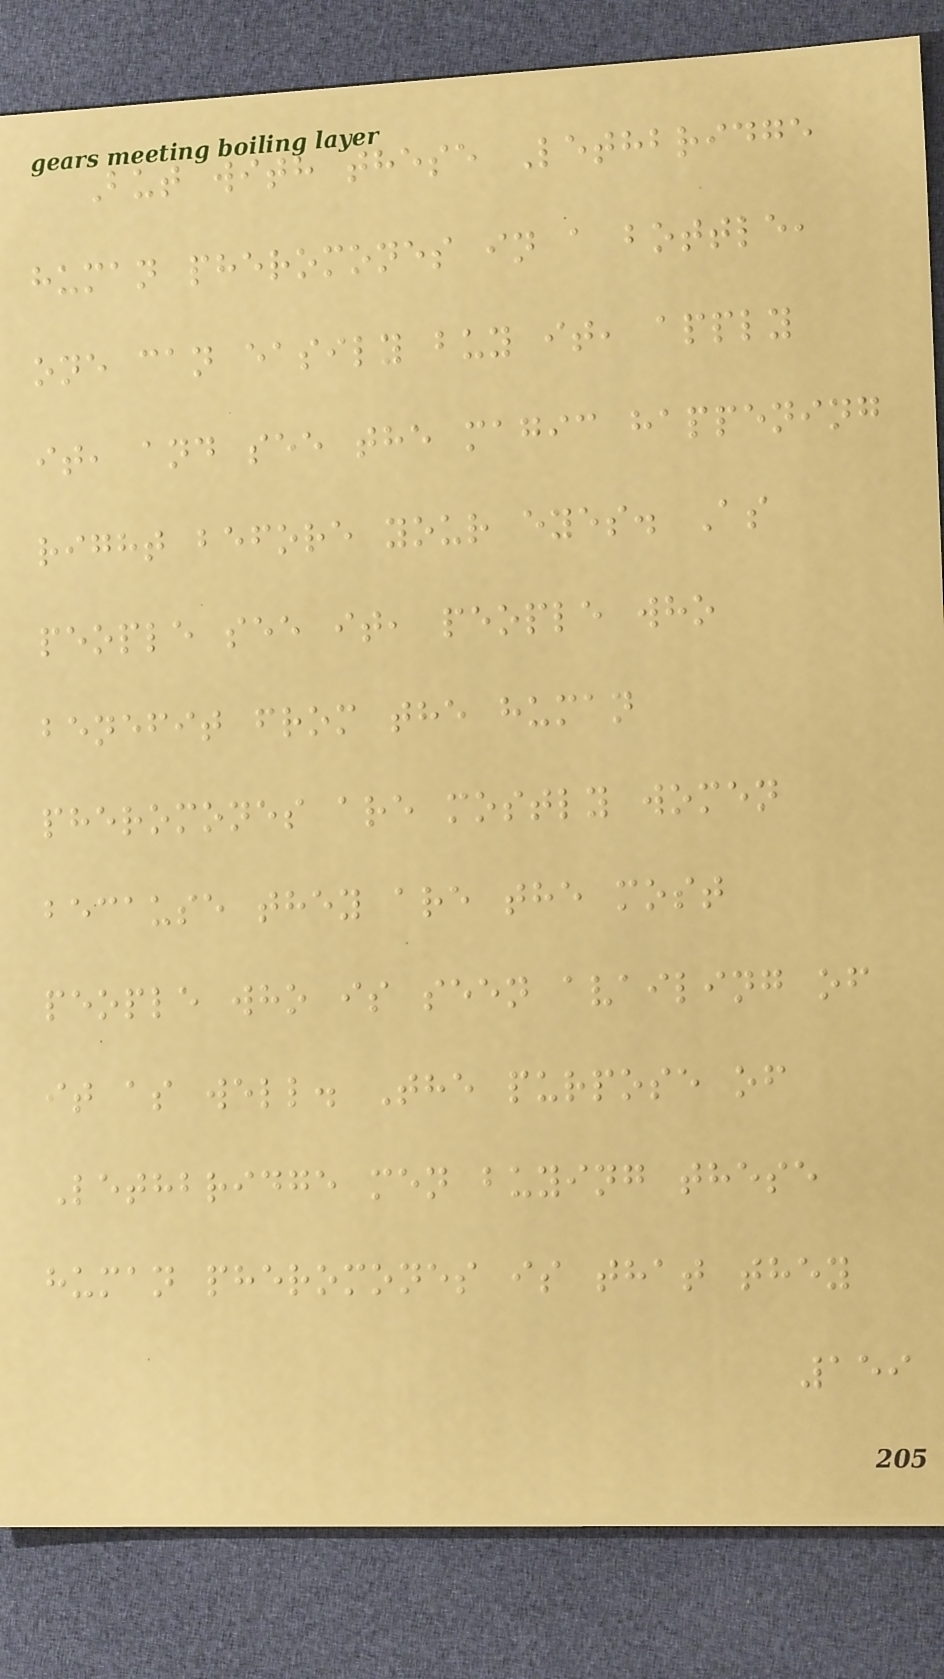But with these Lethbridge
human pheromones in a bottle,
one can easily buy it, apply
it, and see the magic happening
right before your eyes. As
people see it, people who
benefit from the human
pheromones are mostly women
because they are the most
people who is seen availing of
it as well. The purpose of
Lethbridge men buying these
human pheromones is that they
159
